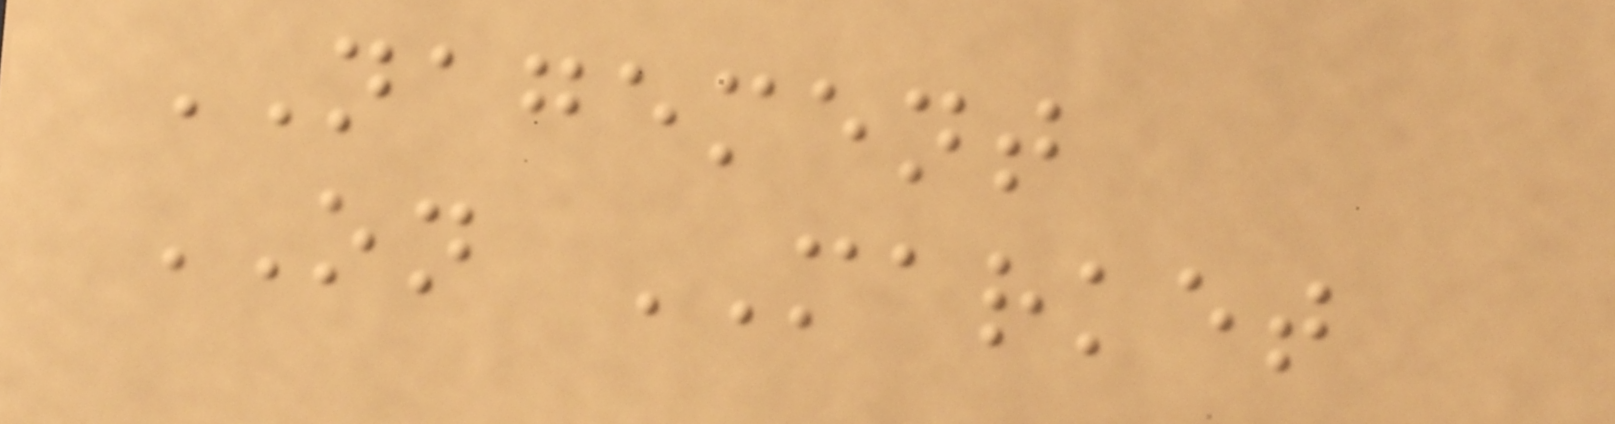NAGEMENT
ON MARKET
